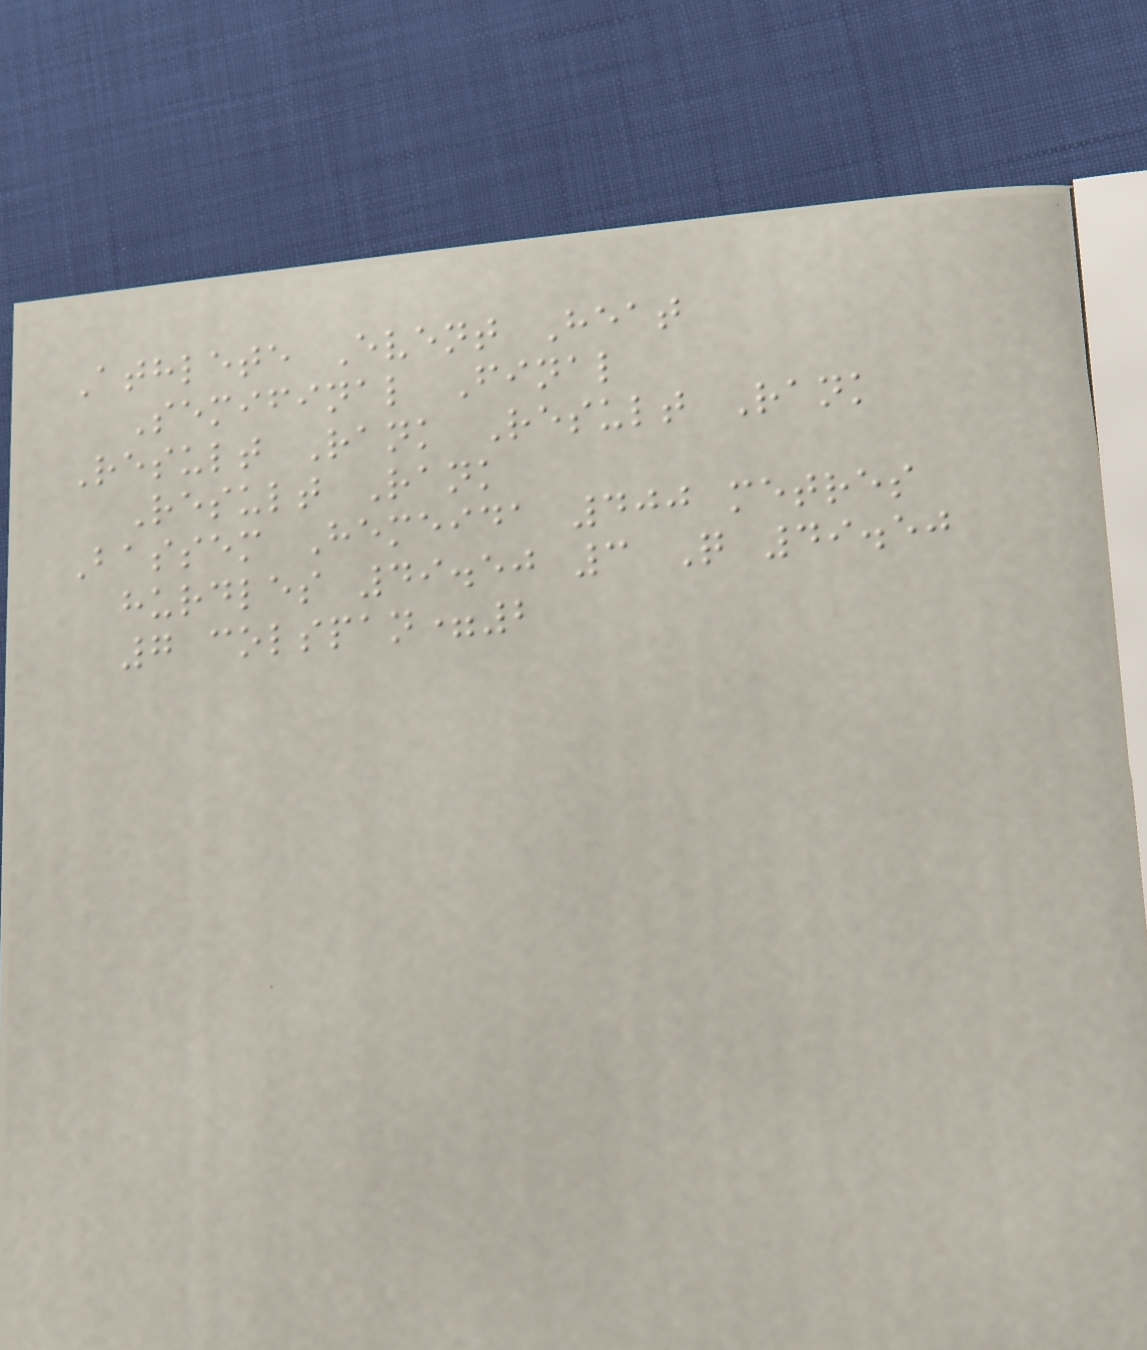Athlete Event Heat
Semifinal Final
Result Rank Result Rank
Result Rank
Bassem Hemeida 400 metres
hurdles 49.50 3 Q 49.50
7 colspan=2
